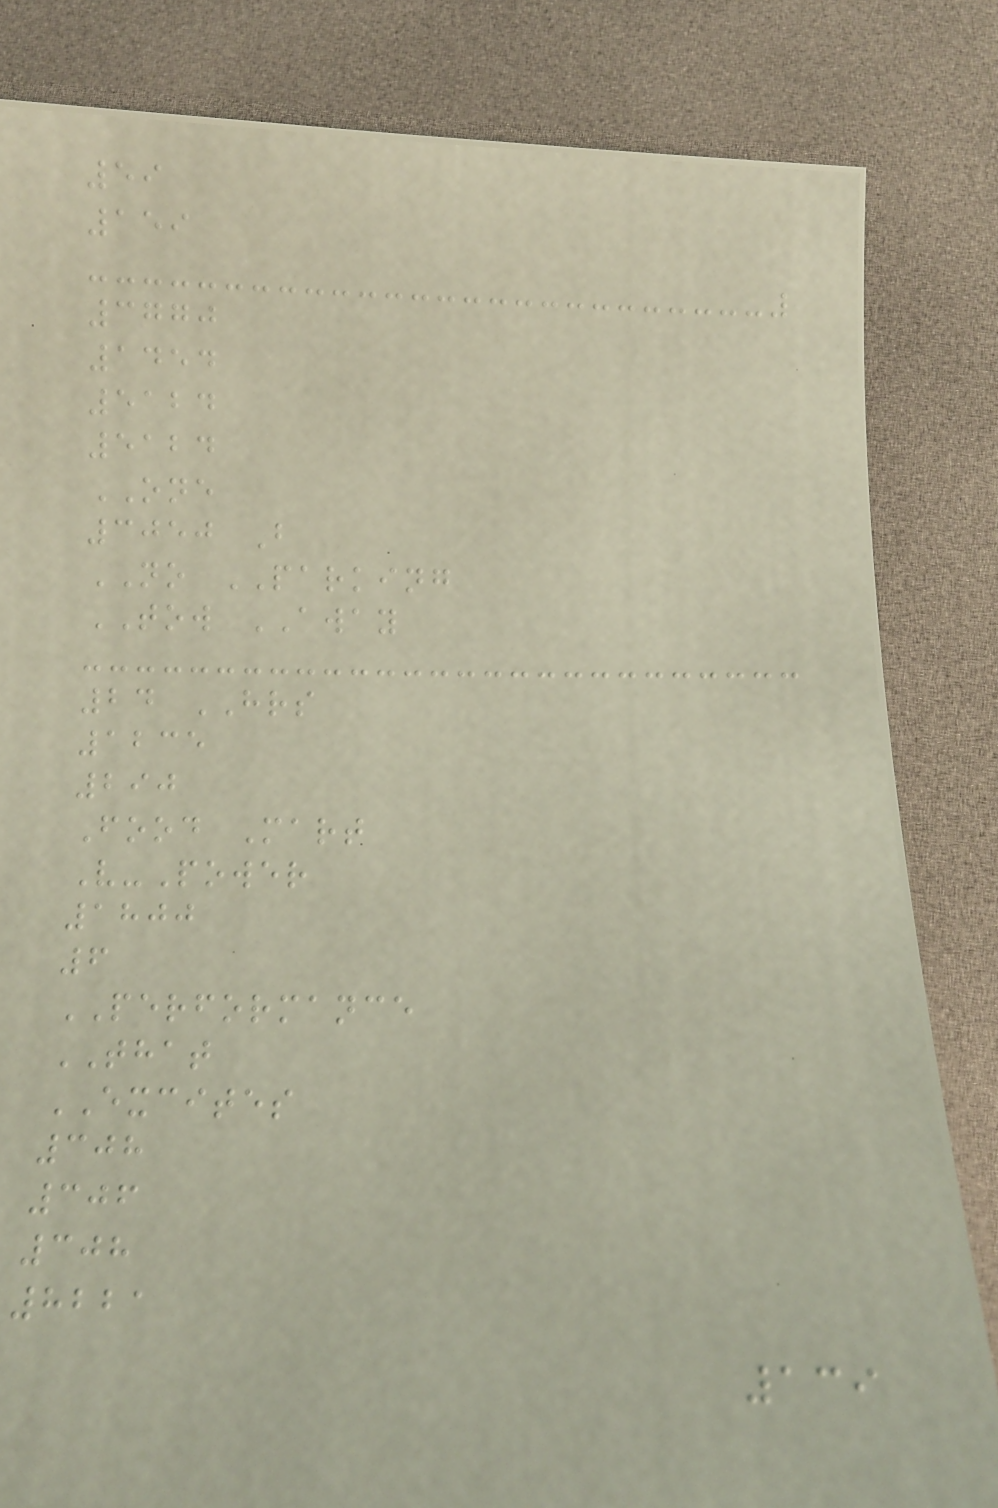59
159
3770
1454
5124
5124
ONE
3050 B
NO PARKING
TOW AWAY
24 HRS
1235
290
Food Mart
V-Power
1800
6
PERFORMANCE
THAT
EXCITES
308
306
308
8221
139
